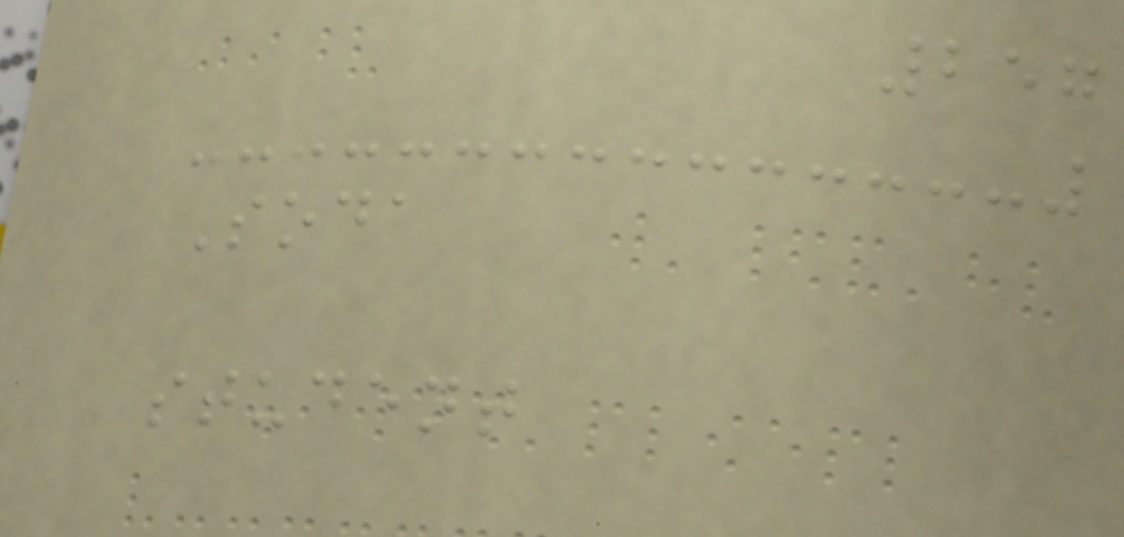257
Soda
student
